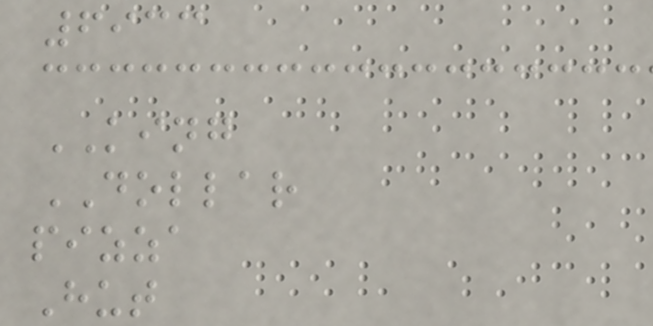6933
KING
DOLLAR
pizza
Hut
